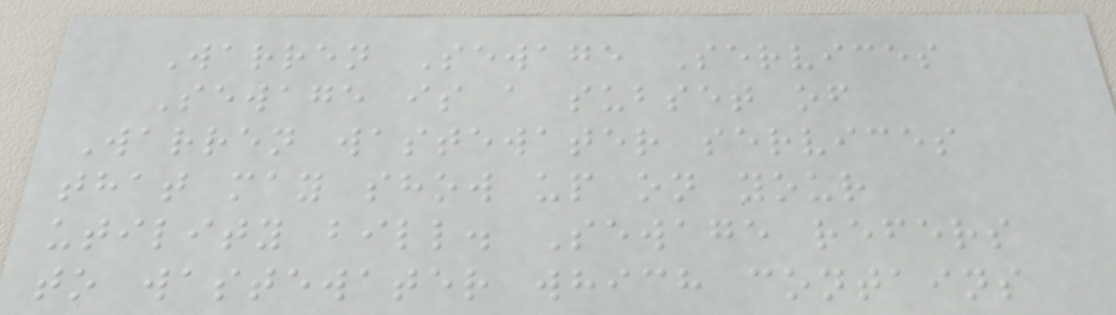Warren Sewage Services
Sewage is a subset of
Warren wastewater services
that may show up on your
utility bill. Sewage refers
to wastewater which contains
